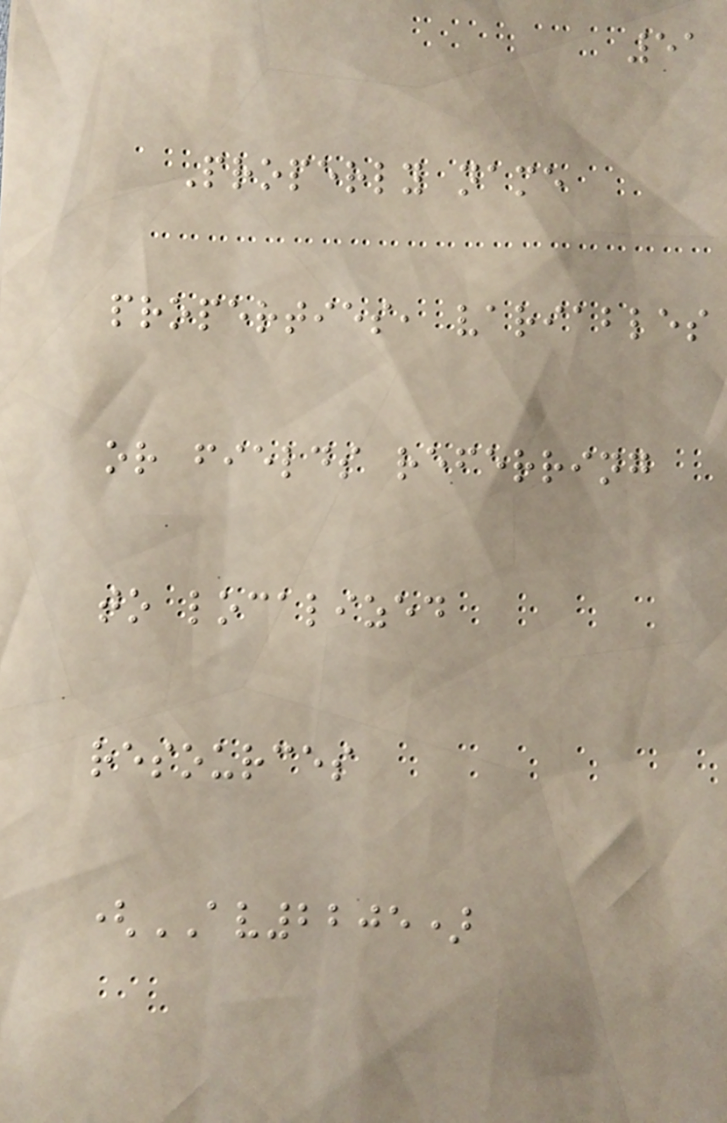51
Properly name
properties, variables
or fields referring
to localized
resources
(AV2205)
